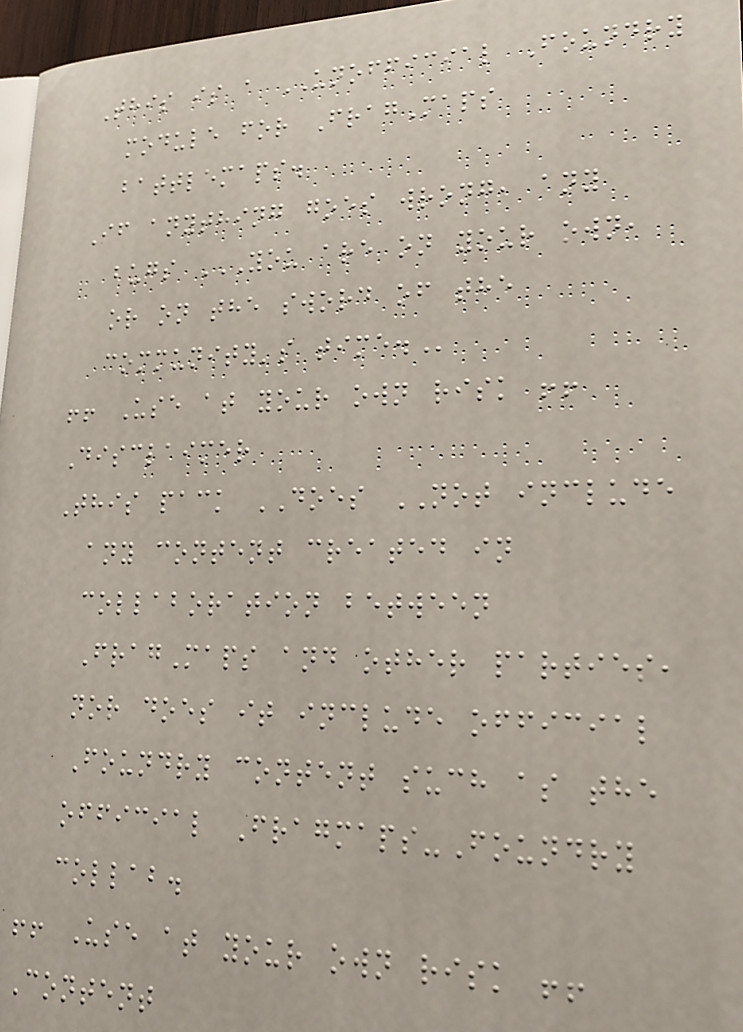This is a UNOFFICIAL Foundry
module for FragMaps
battlemaps.
If anything goes wrong, any
bugs YOU ARE ON YOUR OWN,
OR ON THE SWORD OF THE
COMMUNITY'S TIME.
!! Use at your own risk !!
Disclaimer
This pack DOES NOT include
any content created in
collaboration between
FragMaps and other parties,
nor does it include official
Foundry content such as the
official Fragmaps-Foundry
collab.
!! Use at your own risk !!
Content
